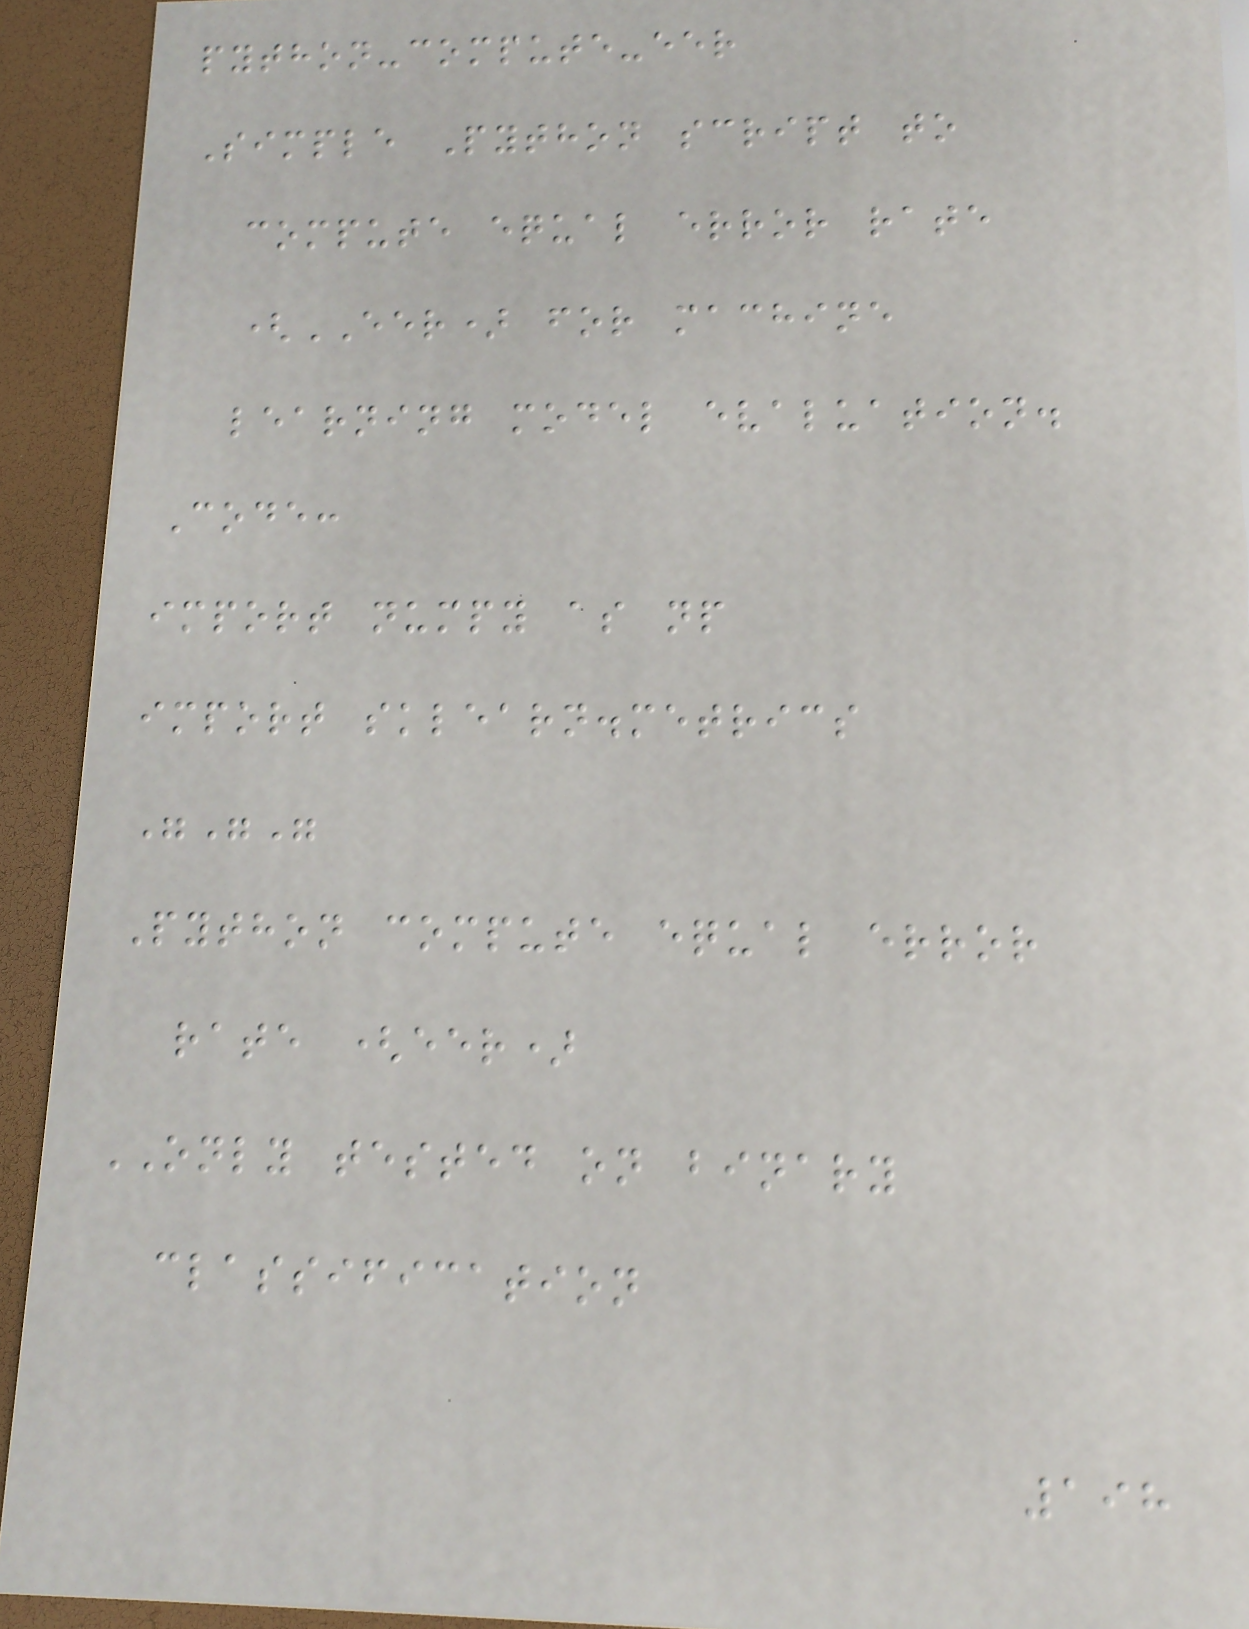python-compute-eer
Simple Python script to
compute equal error rate
(EER) for machine
learning model evaluation.
Code:
import numpy as np
import sklearn.metrics
"""
Python compute equal error
rate (eer)
ONLY tested on binary
classification
198
